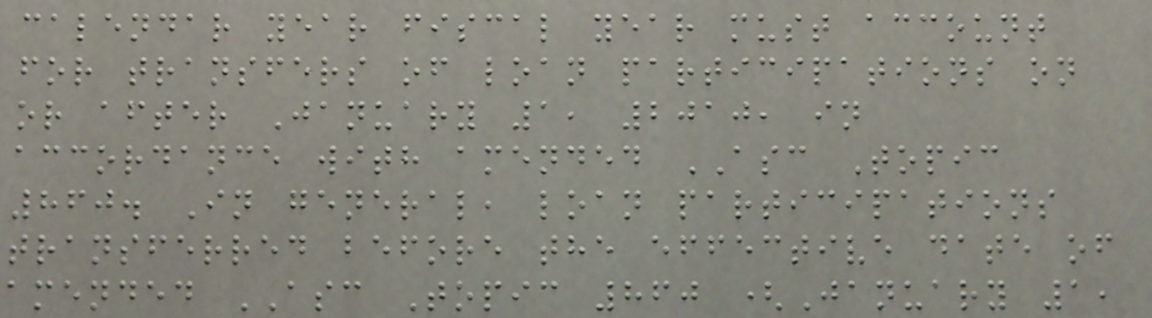calendar year fiscal year must account
for transfers of loan participations on
or after January 1, 2010, in
accordance with amended ASC Topic
860. In general, loan participations
transferred before the effective date of
amended ASC Topic 860 (January 1,
